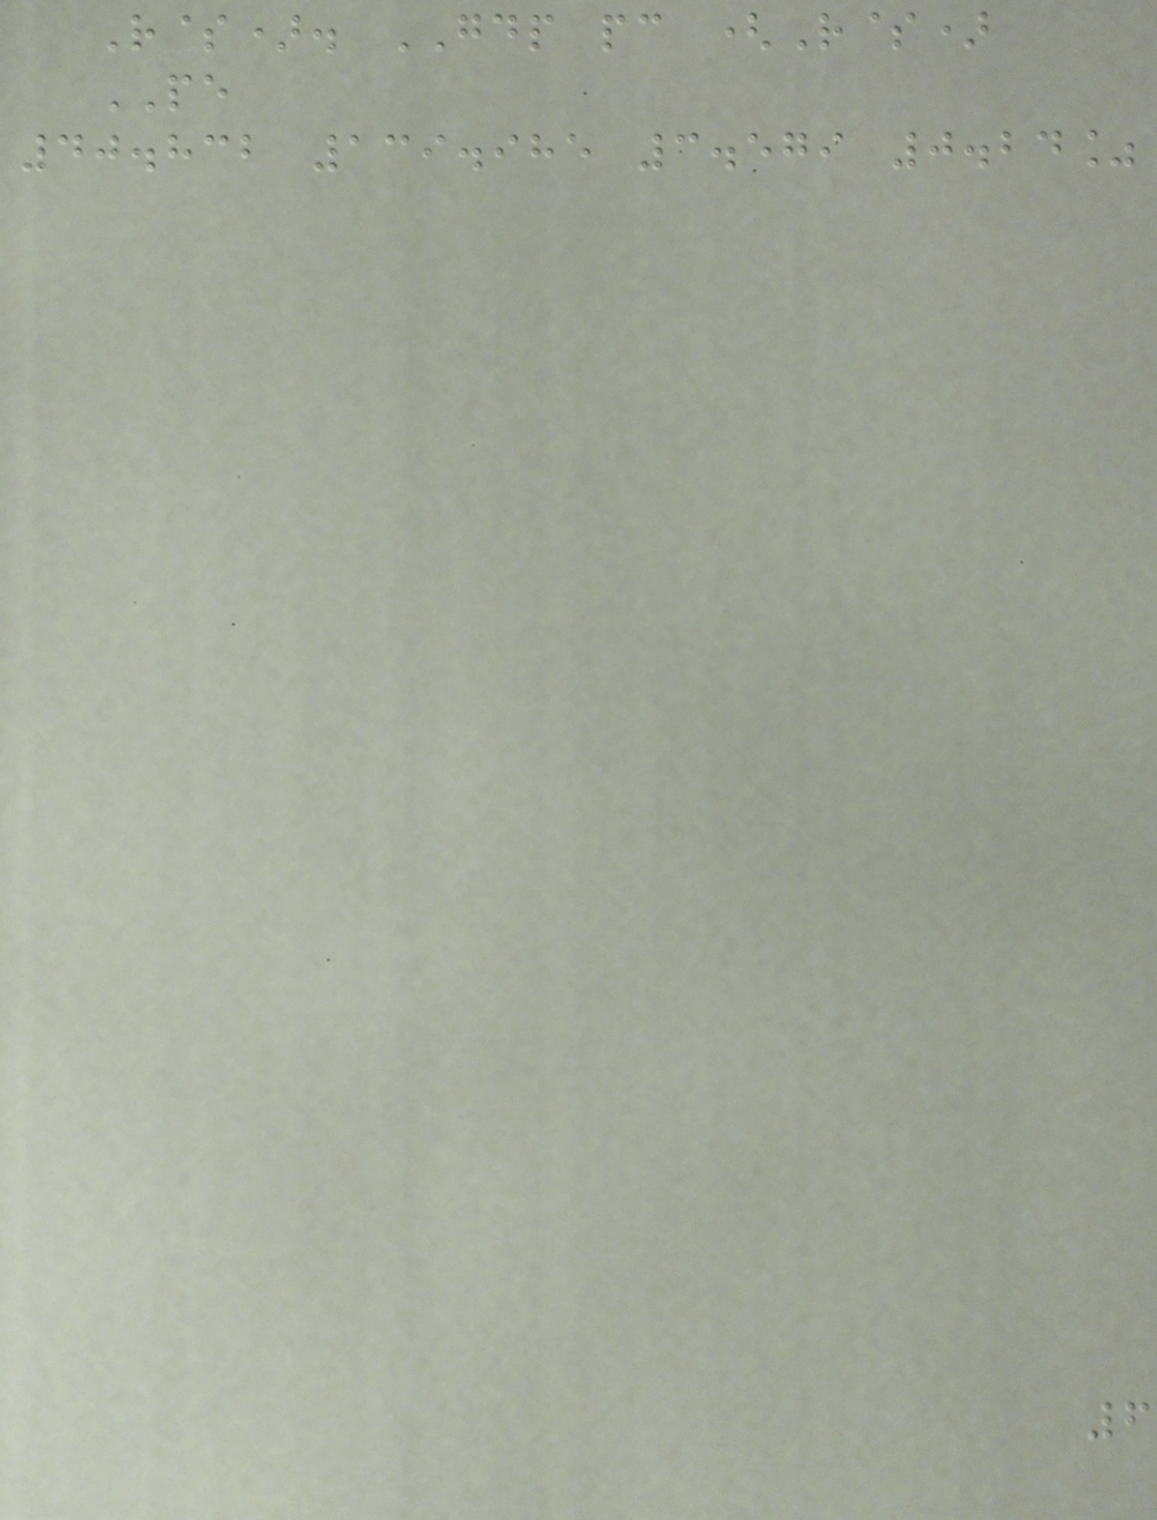R$). GDP pc (R$)
PE
40.832 139.985 3.579 0.24%
6
